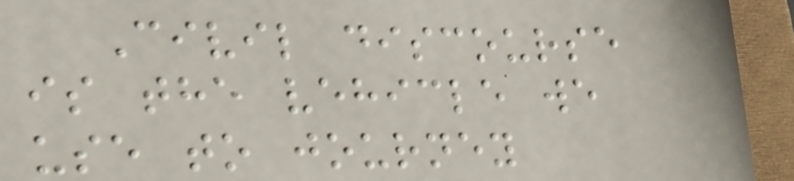Civil discourse
is the vehicle we
use to journey
